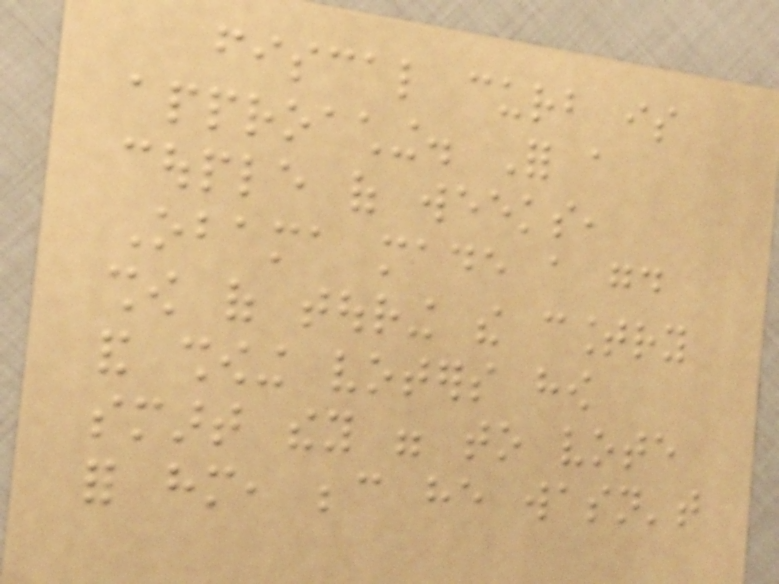fiscal curb is
approaching. For a
couple of weeks,
Obama made a good
show of touring the country
and showing voters how
smart they were to vote
for him, because he wasn't
